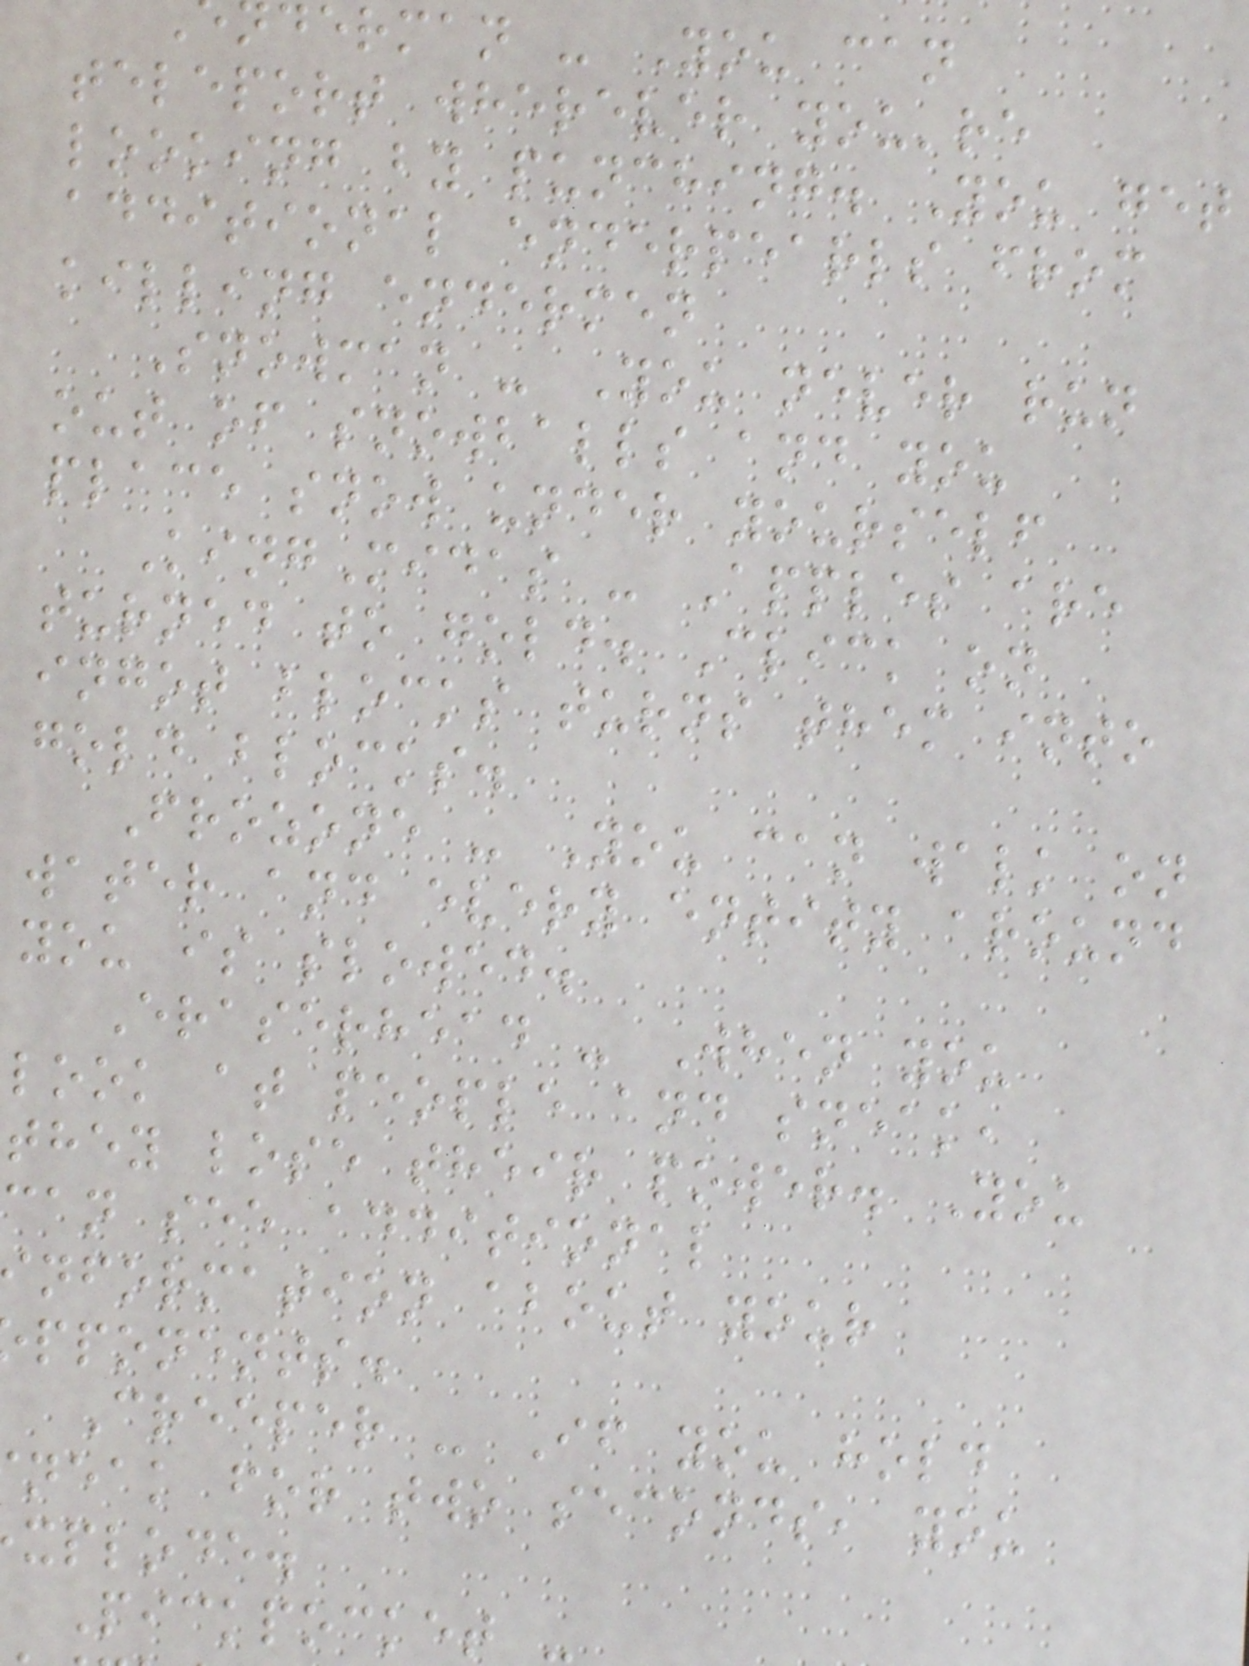derman - You can
teleport wherever you're
looking by punching. You get
additional enderpearls from
killing endermen
Snowman - You never run
out of snowballs and you
place snow under yourself
KingMidas - Apples are
turned to gold. Click on
ingot blocks turns them into
gold blocks.
Frozone - You can walk on
water and every entity around
you is slowed.
Eraserhead - When you
look at people and sneak,
they lose their power. You
can see additional
nformation about your
pponents.
Creeper - If you hold
neak for two seconds, you
xplode.
Pickpocket -
